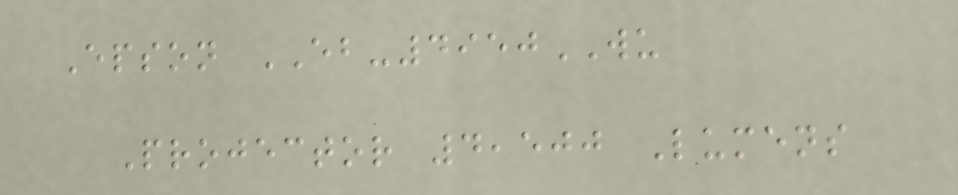Epson EB-4950WU
Projector 4,500 Lumens
